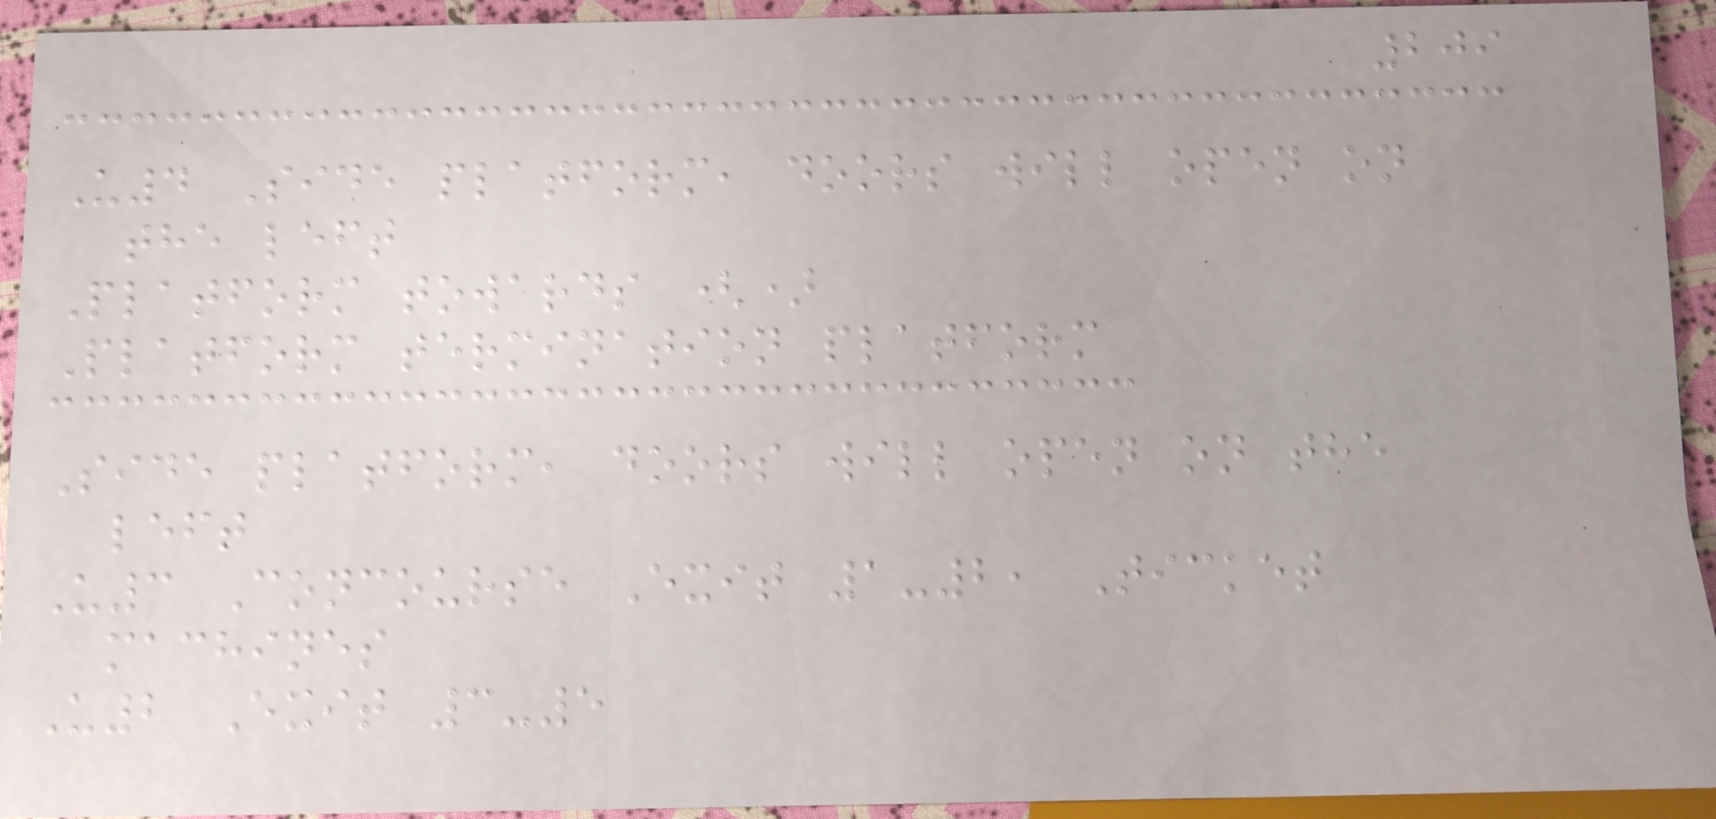209
U4 Side platform, doors will open on
the left
Platform towards ()
Platform termination platform
Side platform, doors will open on the
left
U3 Concourse Exit 1-2, Ticket
machines
U2 Exit 3-5
